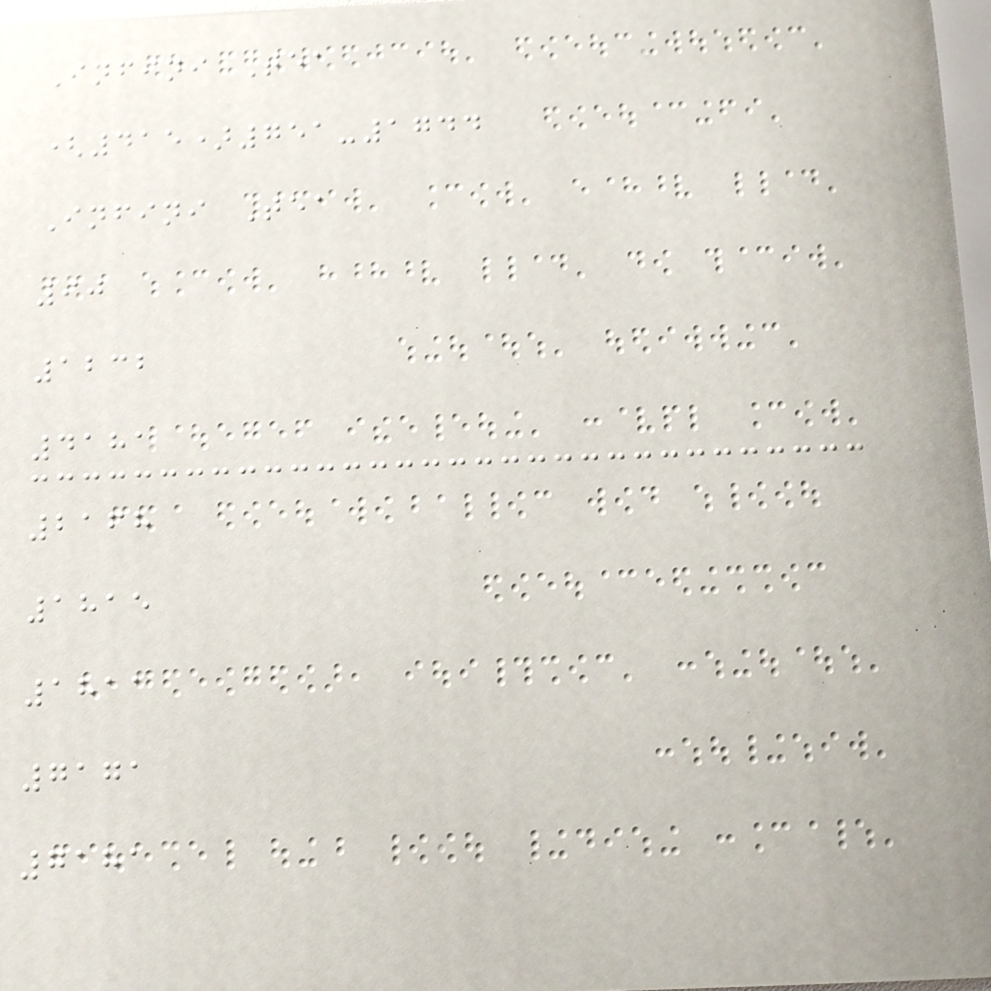Infini Tea
(415)751-1744
Infini Tea
90
1232
4181
2168
1815
1811
7171
7181
